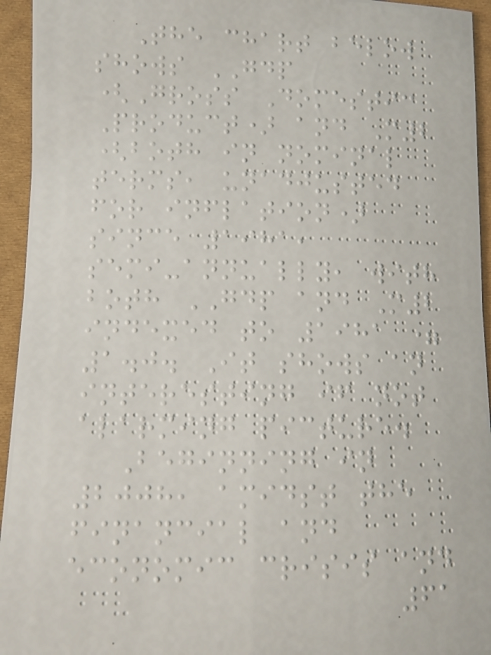The chart below
shows GDP
(Gross Domestic
Product) and M2
(both in nominal
terms, unadjusted
for inflation)
since 1981,
semi-annually, with
both GDP and M2
indexed to 1981 =
1.0. It shows an
interesting if not
alarming picture.
Beginning in
2008, amidst the
financial and
economic crisis and
61
